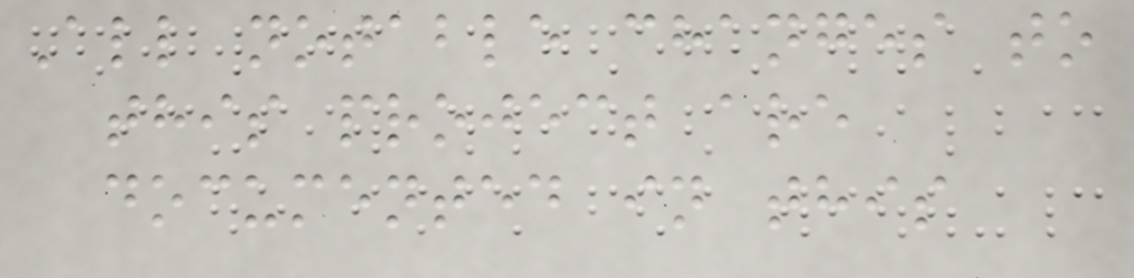All notable changes to
this project are
documented in this
